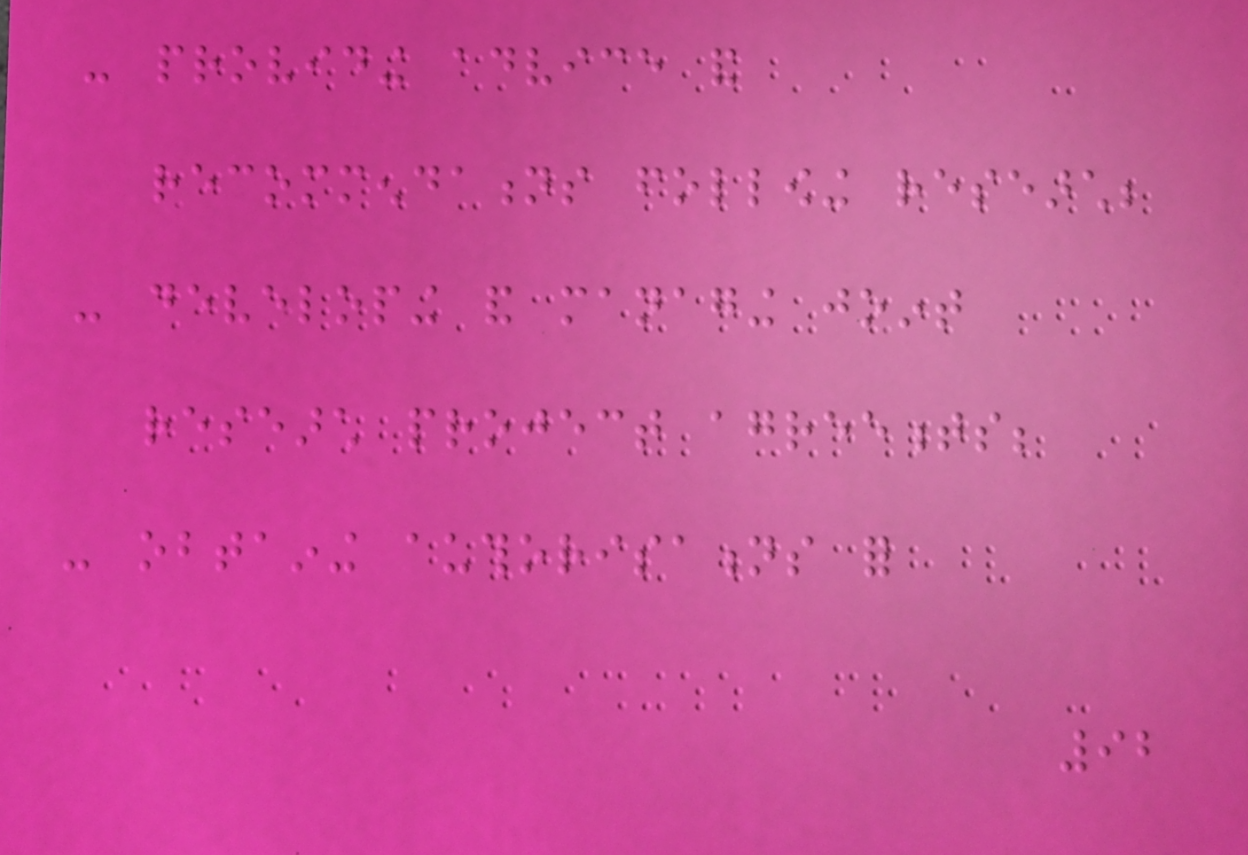- providing advice and
recommendations following research;
- developing and managing joint
research project agreements;
- obtaining authorisations for
92
